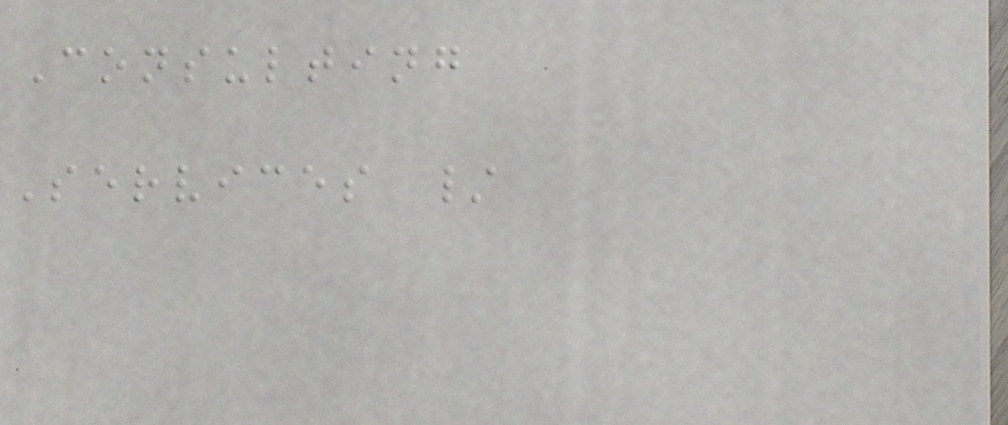Consulting
Services /
